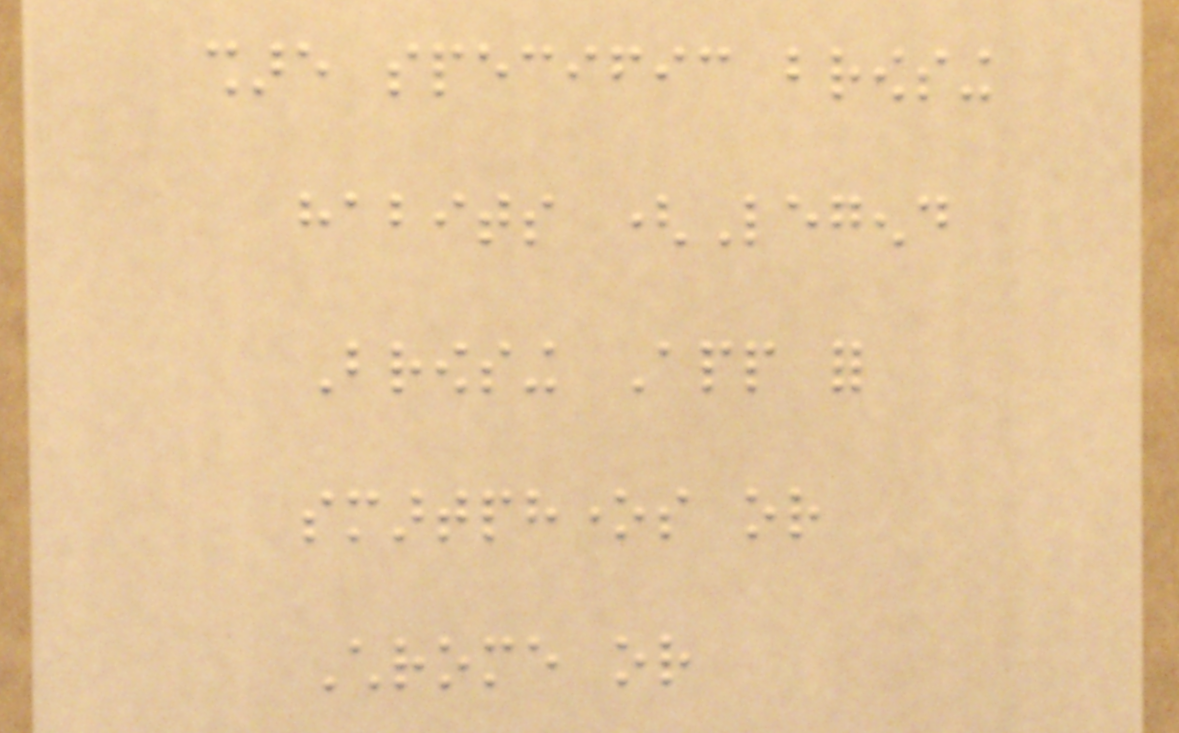share specific browsing
habits (Legend
Browsing App for
smartphones or
Chrome or
